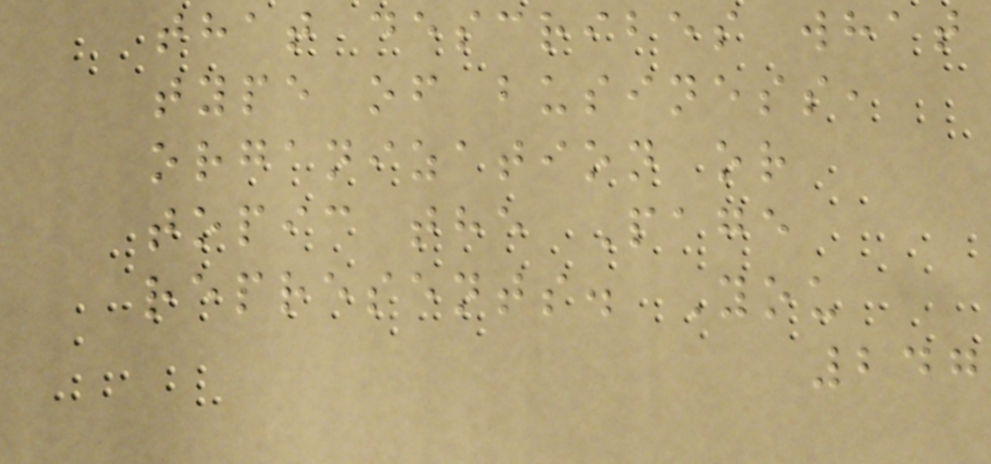that describes what
type of business,
organization or
topic the Page
represents. You
247
